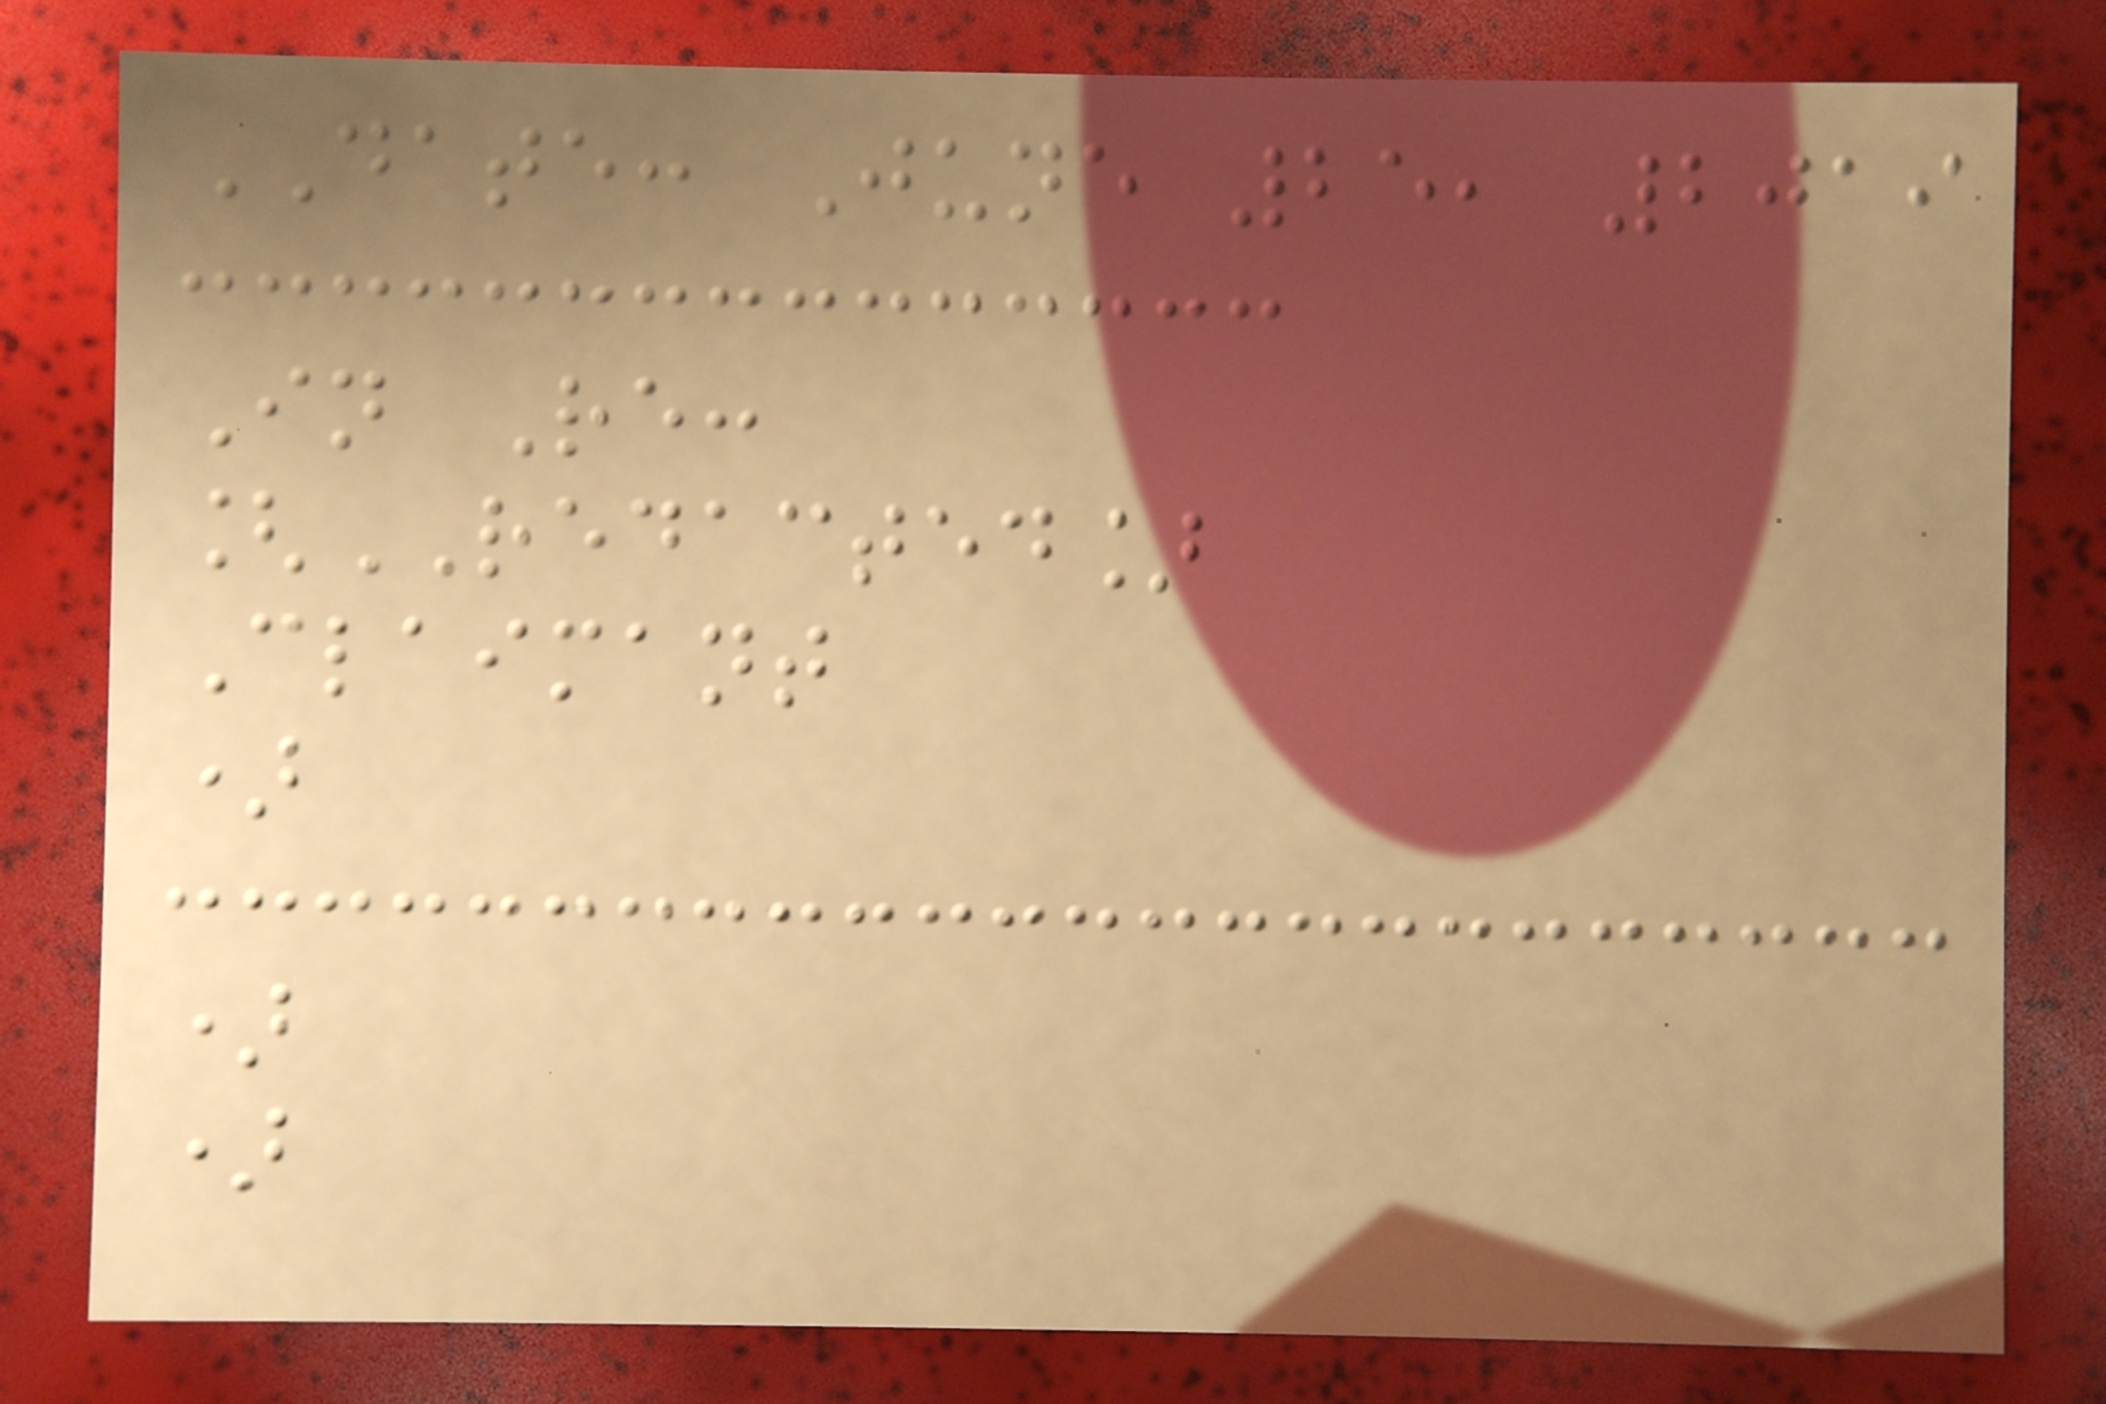DATE: June 25, 2019
In Re:
[REDACTED]
Claimant
)
)
)
